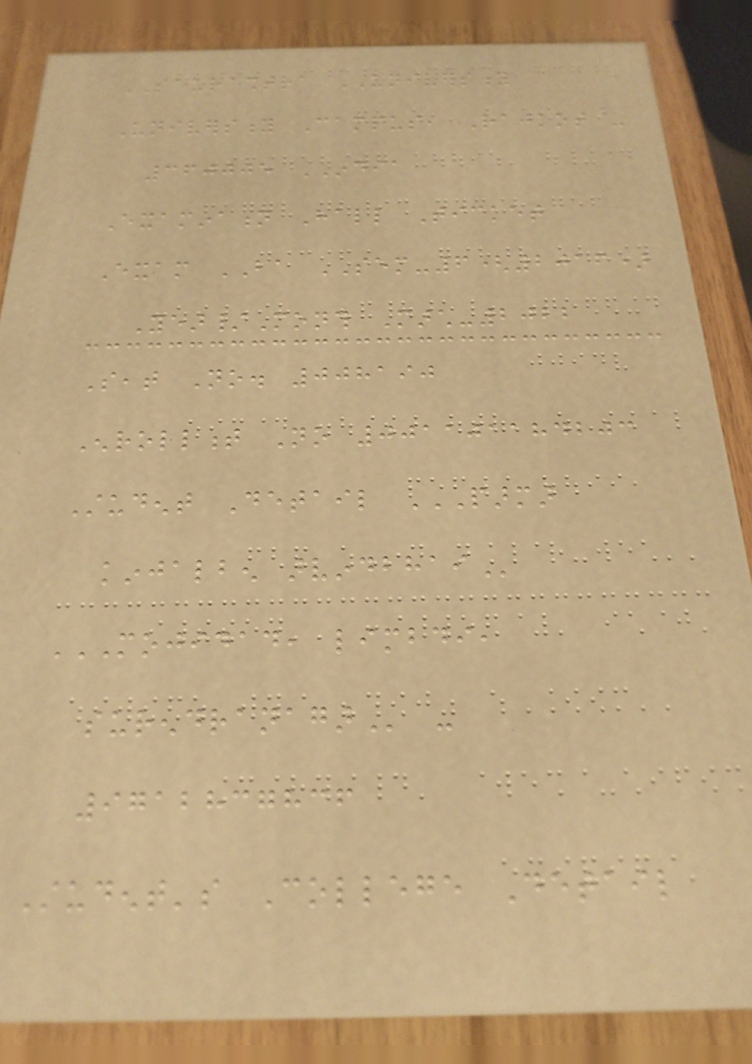SAURASHTRA UNIVERSITY
University Campus, Rajkot -
360005 INDIA
Examination Hall Ticket
Exam BA SEM-6(2016)
Year/Month March-2022
Seat No. 008190
Enrollment No 001101184203
Student Detail PARMAR
KINJALBEN ARVINDBHAI
MOJIDAD, LIMBDI,
SURENDRANAGAR -
9712837836
Student's College Detail
